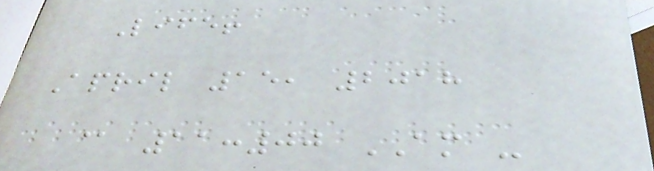Life!
April 15, 2018
@ 11:00 AM -
